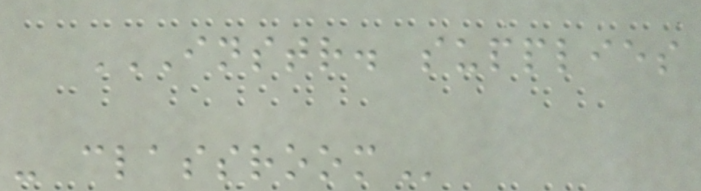INSTR. SUPPLIES
- CLASSROOM
